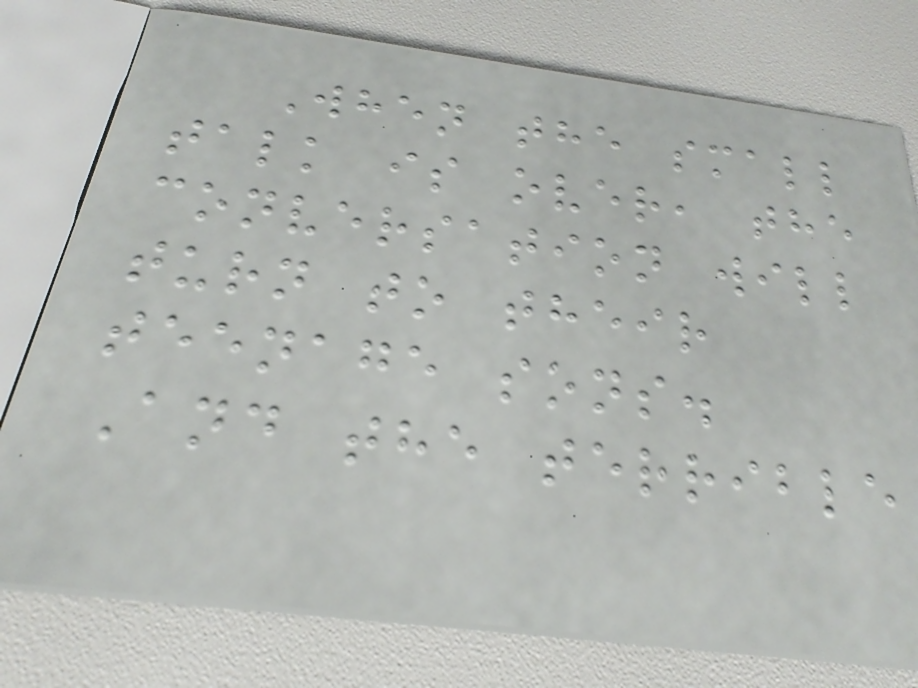When the small
talk is over, the
conversation will
turn to their
teenage sons.
And the terrible
